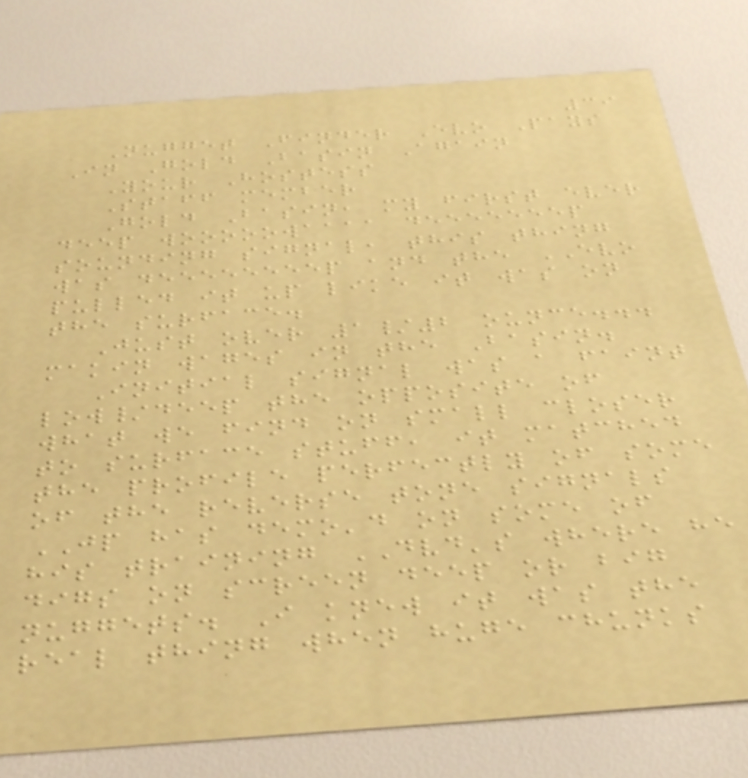39
Nugget Finder Evo Pays
In Gold Basin Again
Your Hostess
Staff member
Gold Basin, my first ever
deep wooooowaaaa deeeeeeep
sounding signal, this thing
was deeeeeeeep and the EVO
pulled it up like it was on
the surface.
Just over 1/2 ounce...
makin wages in the Basin.
Initial signal was a faint
low/deep the opposite of
what we find on small closer
to surface stuff, it matched
the profile perfectly of some
of the reverse tone signals
JP has demo'd on some of
his training DVD's where he
digs on screen deep or big
nuggets. I knew it was the
real thing when huge chunks
